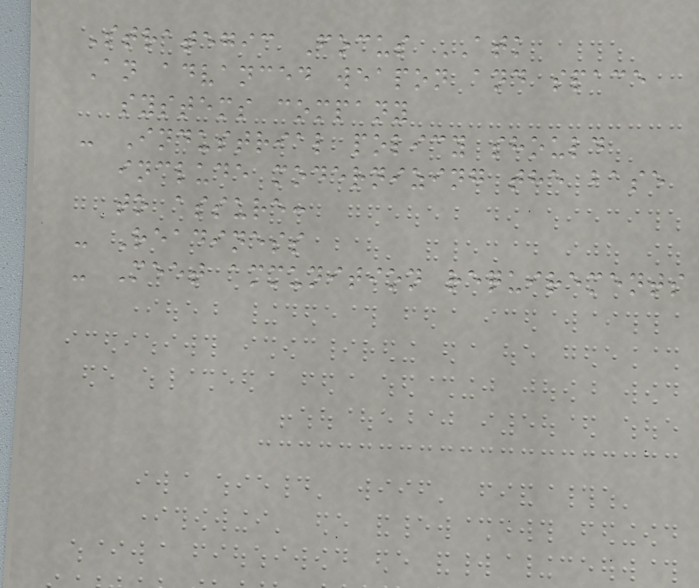Strategic Focus ATK
An advanced weapon and space
systems company
- Industrial policy should
include modernizing the base
to assure:
- Readiness
- Meet ammunition requirements
